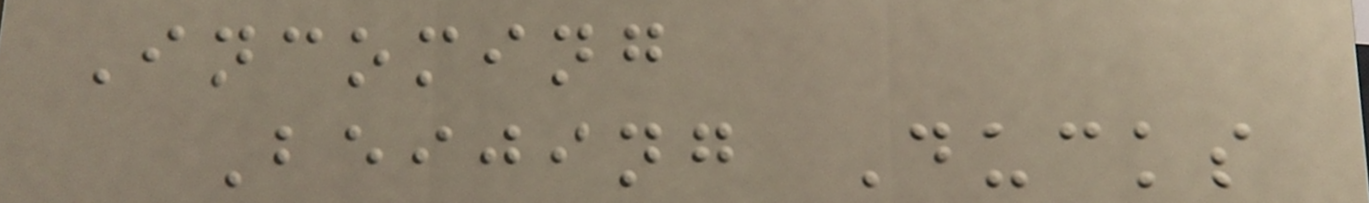Incoming
Beijing Ducks
